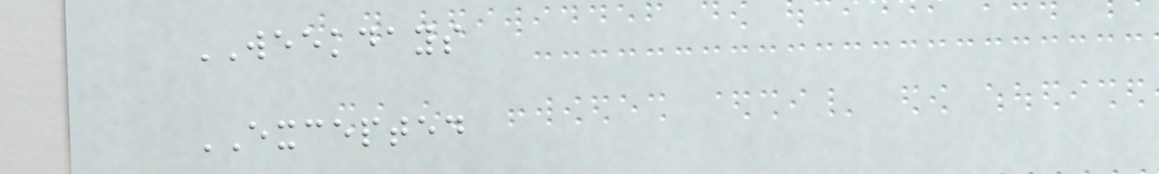WEEKDAYS
EXCEPTED
